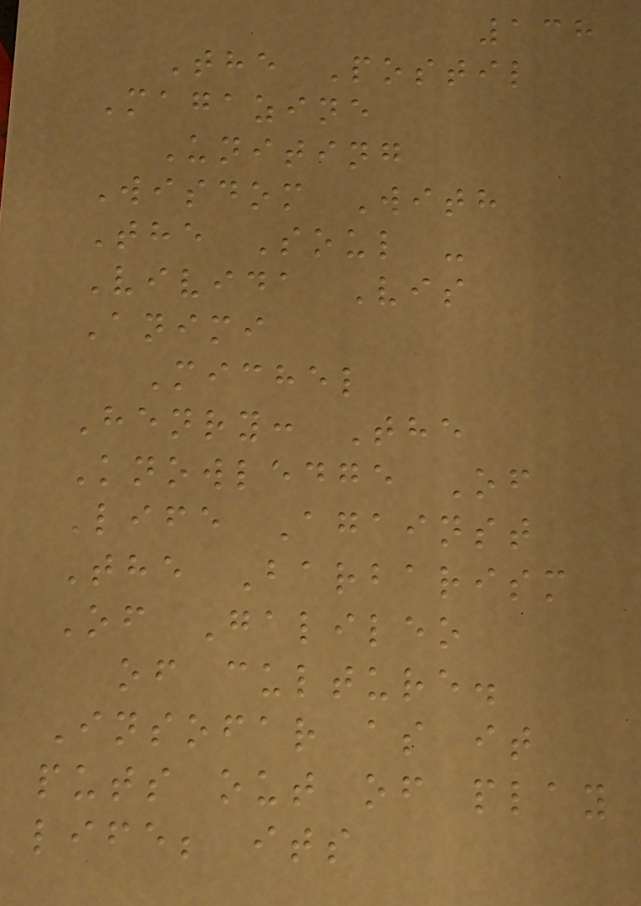138
The Postil
Magazine
Uniting
Wisdom With
The Soul -
Vivida Vis
Animi
Michel
Henry: The
Knowledge Of
Life Against
The Barbarism
Of Galileo
of culture.
Insofar as it
puts out of play
life; its
